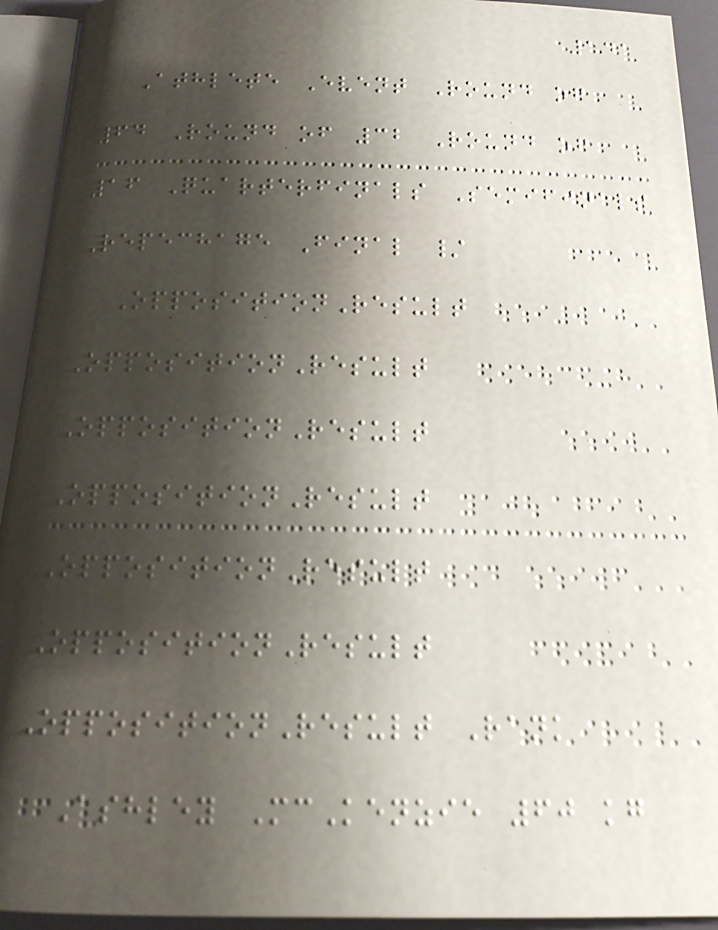141
Athlete Event Round of
64 Round of 32 Round of
16 Quarterfinals Semifinals
Repechage Final /
OppositionResult
OppositionResult
OppositionResult
OppositionResult
OppositionResult
OppositionResult
OppositionResult Rank
Ashley McKenzie 60 kg
